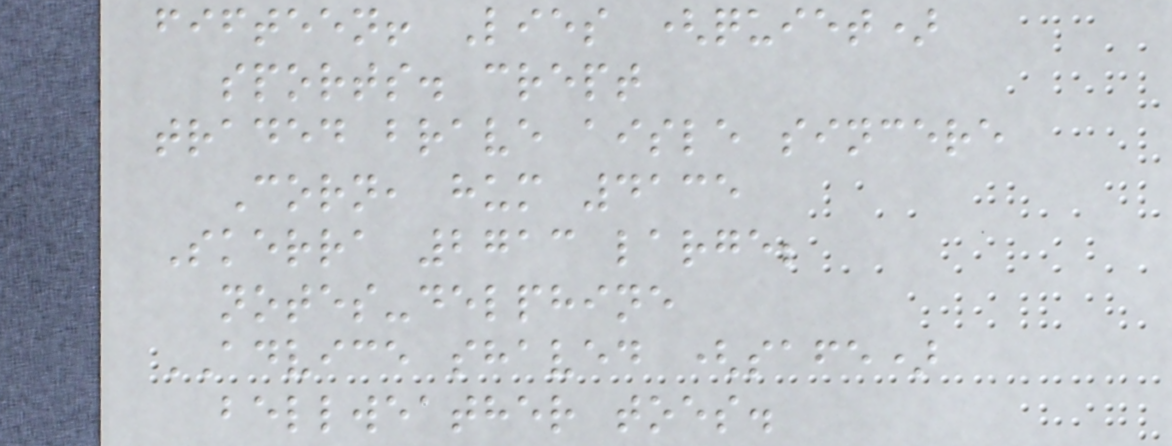fifteen! Lies (quiet)
sports. crept
traded brave aisle sincere
Corn, hum 4135
Skerra 2713 large;
notes-delphine
ADVICE shaved (safe)
bellweather toes.
